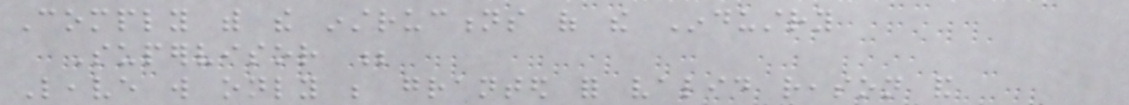Comply with the instructions of the Industry
Supervisor ;
Leave will only be granted for valid reason and
